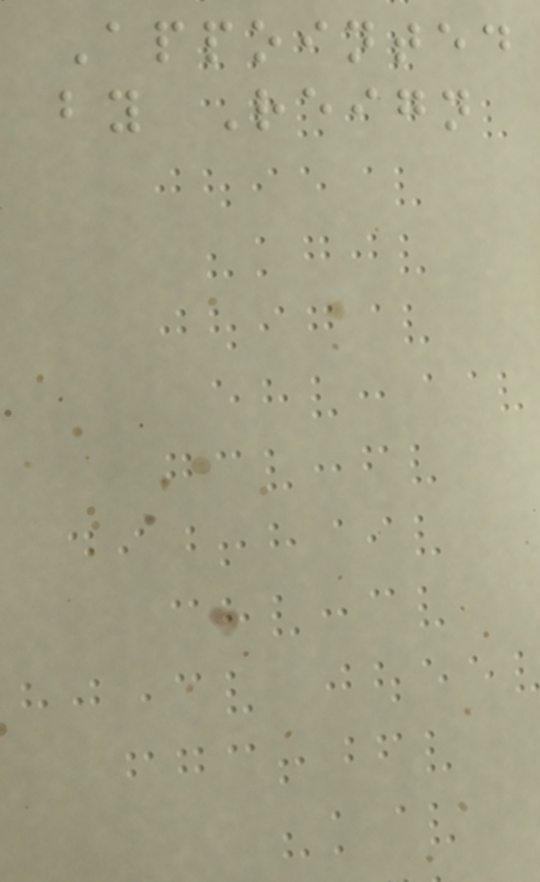Appointed
by Reign
